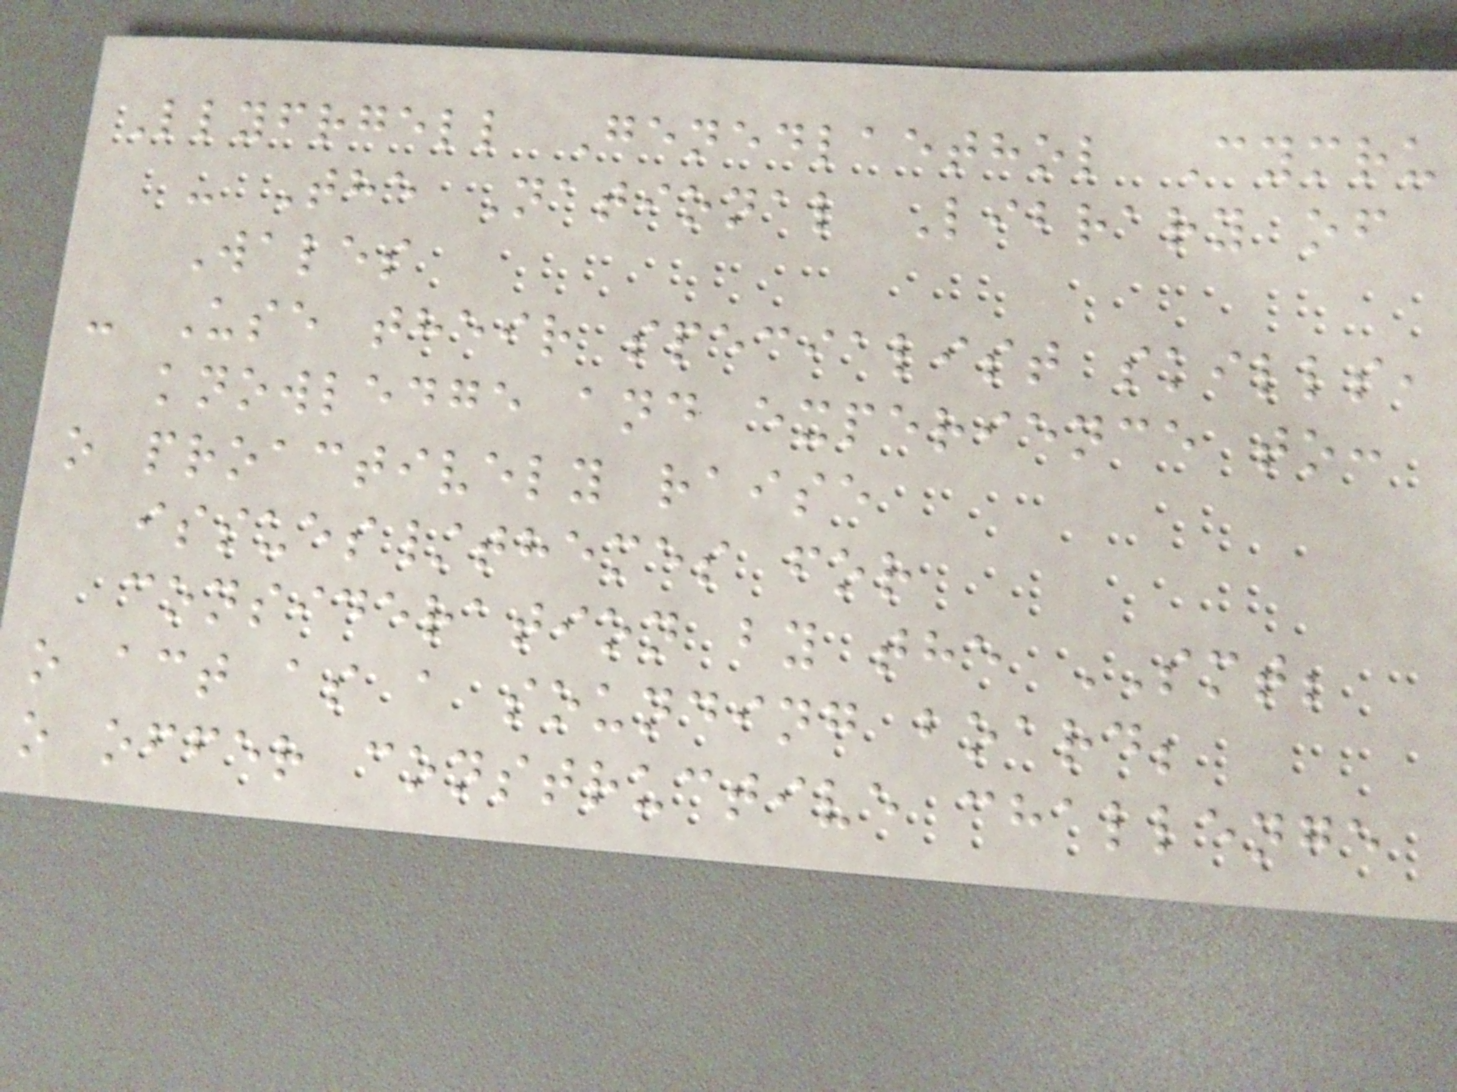Llyfrgell Genedlaethol Cymru
- The National Library of
Wales
- Use their specialist skills,
knowledge and experience to:
o proactively raise
issues/themes for
consideration by the SMT;
o act as a sounding board;
o offer constructive challenge
